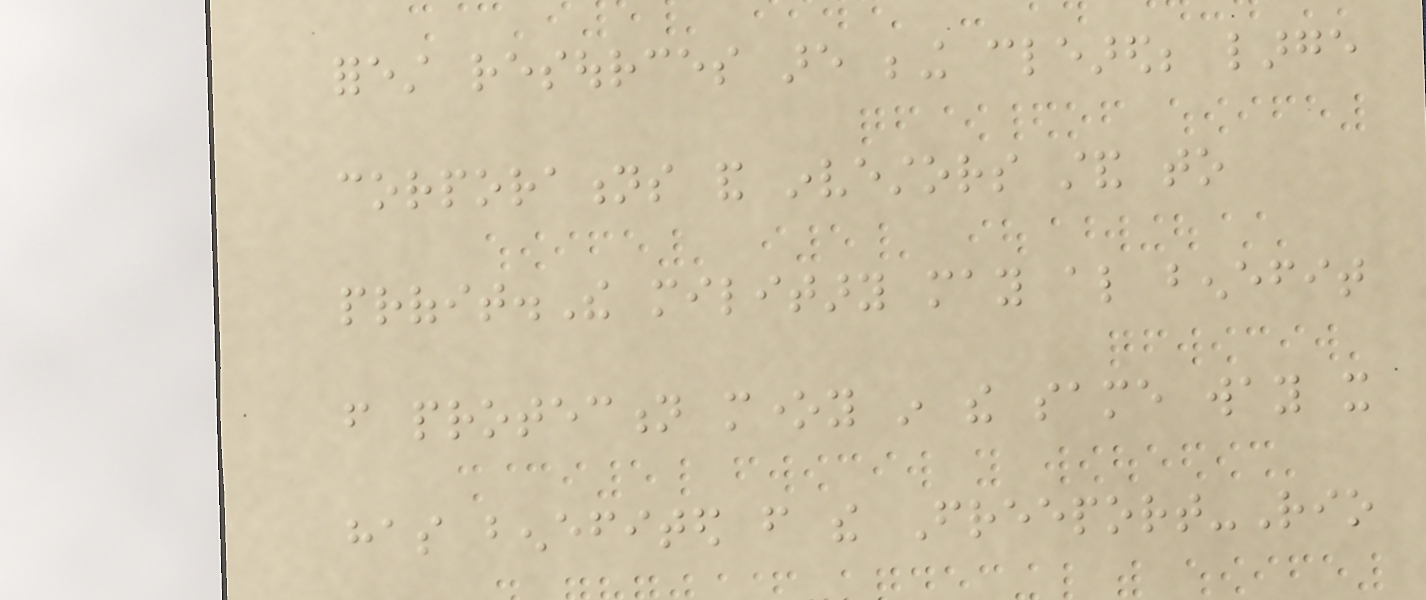forest resources are being cleared; large
corporations and investors stand to
profit.The military may also benefit
from protection money in the same way it
has benefited from the Freeport-Rio
